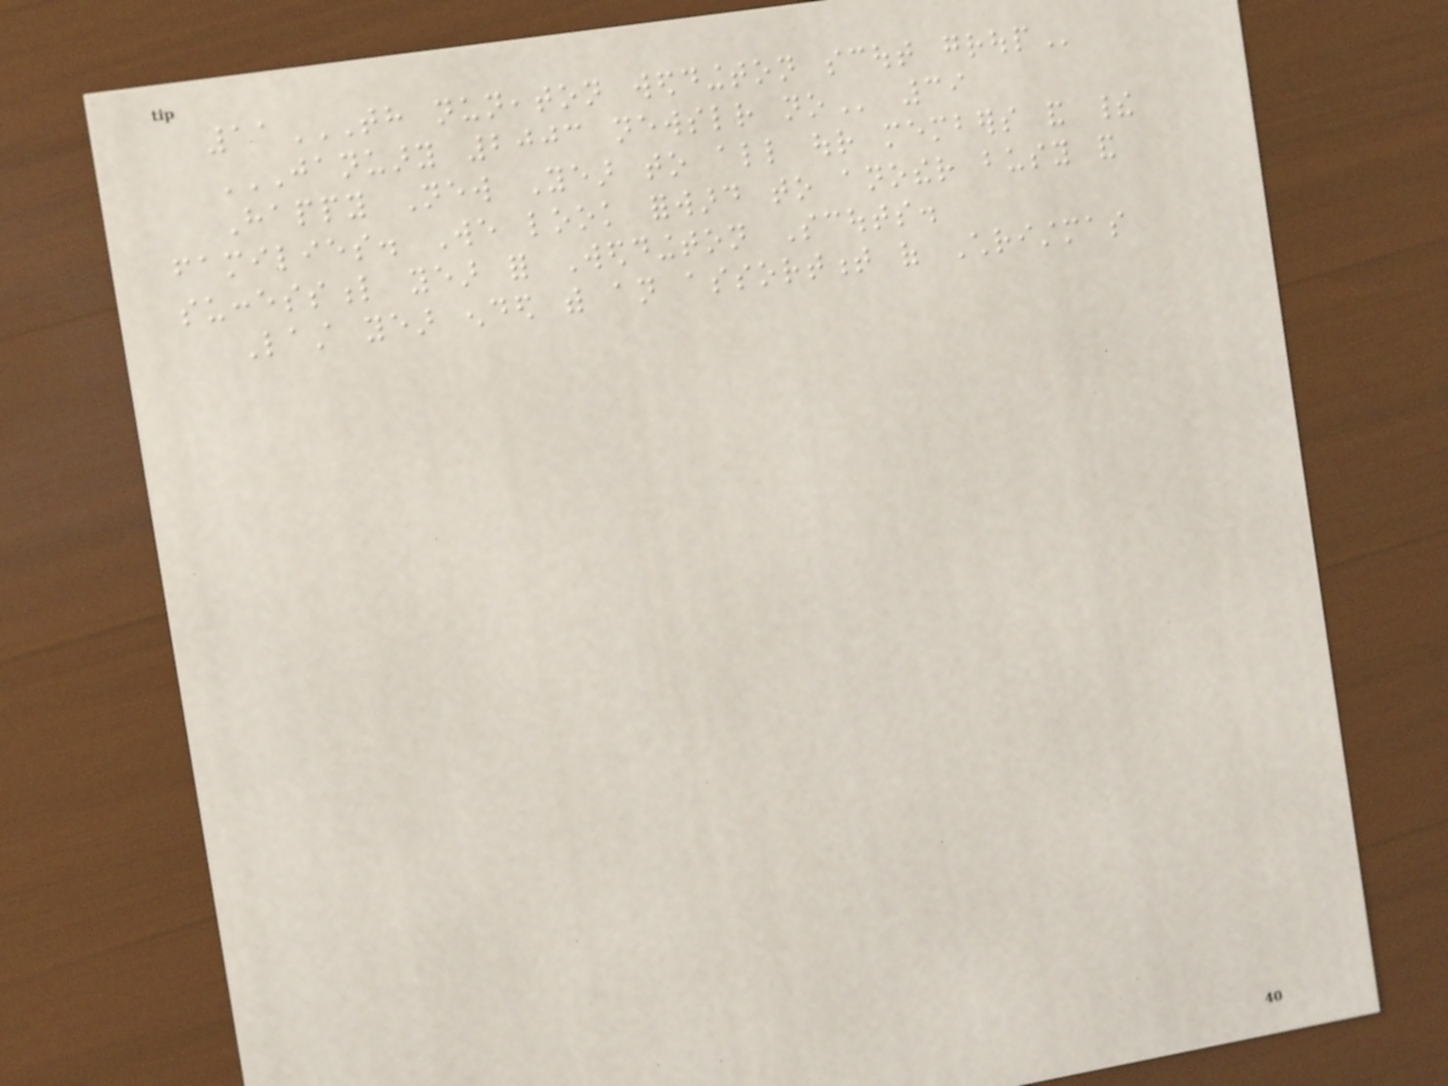11TH NUNEATON WEDDINGTON SCOUT GROUP
JANUARY 2003 NEWSLETTER NO 39
Happy New Year to all our members and their
families. We look forward to another busy and
successful year for Weddington Scouts.
Last year ended with an assortment of Christmas
